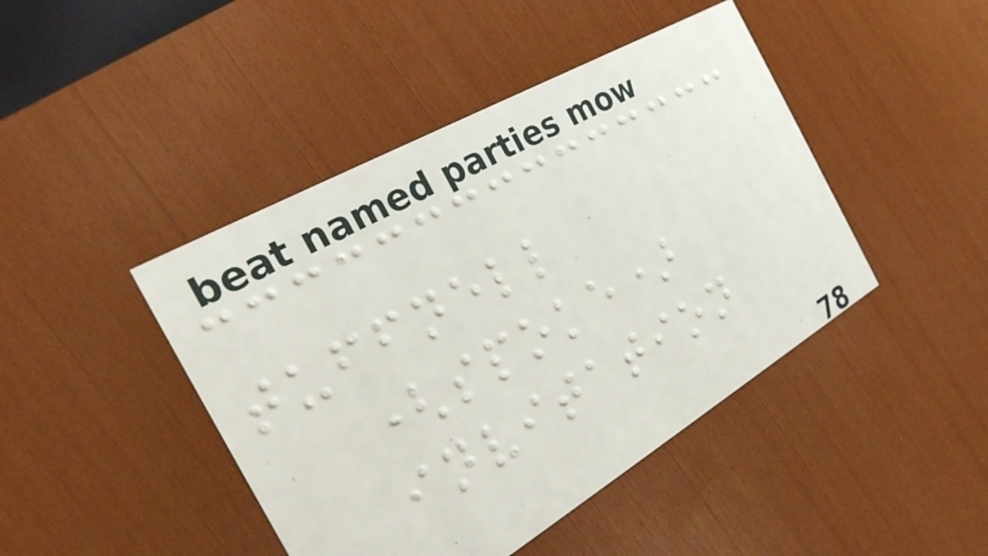tuffnell
(spoke)
invitation
